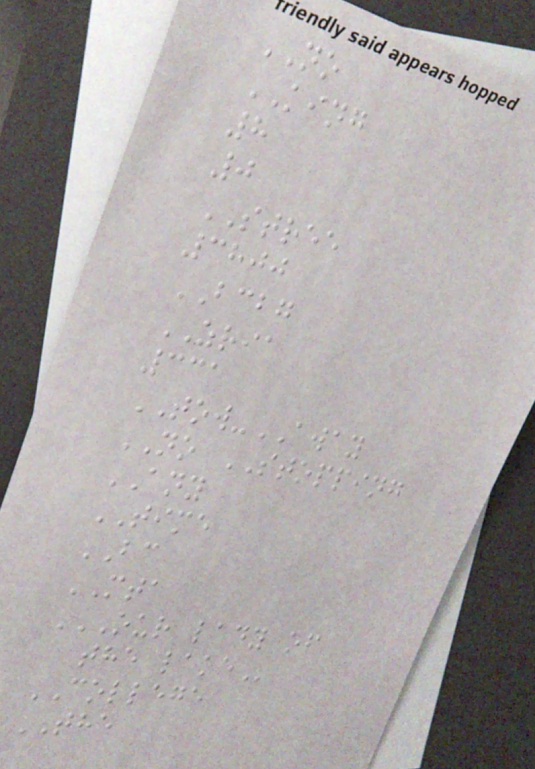NO
KING
8
0
STREE
3800
BCBG
ZRIA
331
TOW-AWAY
NO STOPPING
ANY
TIME
BC
MTA
OUR LADY OF
THE LAKE
COLLEGE
THE
